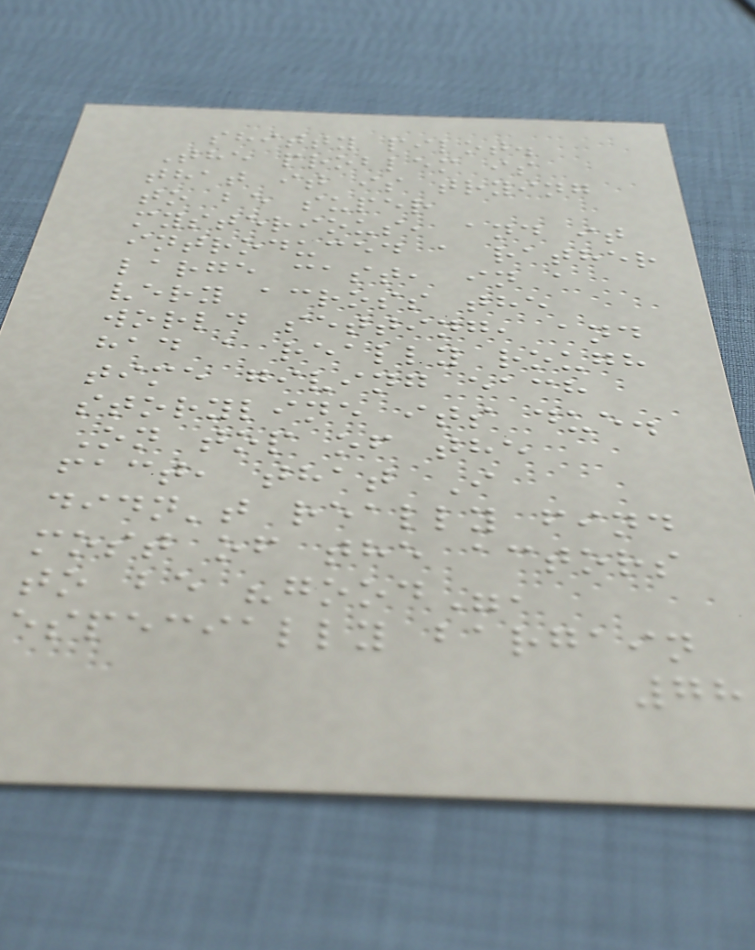shitty pilot.
The problem is
that it is trying
to be super
mysterious, and it
introduced a rather
large cast, in a
very across the
world setting, and
had a really rough
time giving each
storyline its due.
On top of the
fact, that I
didn't really find
most of the actors
to be "good",
especially bargain
78
